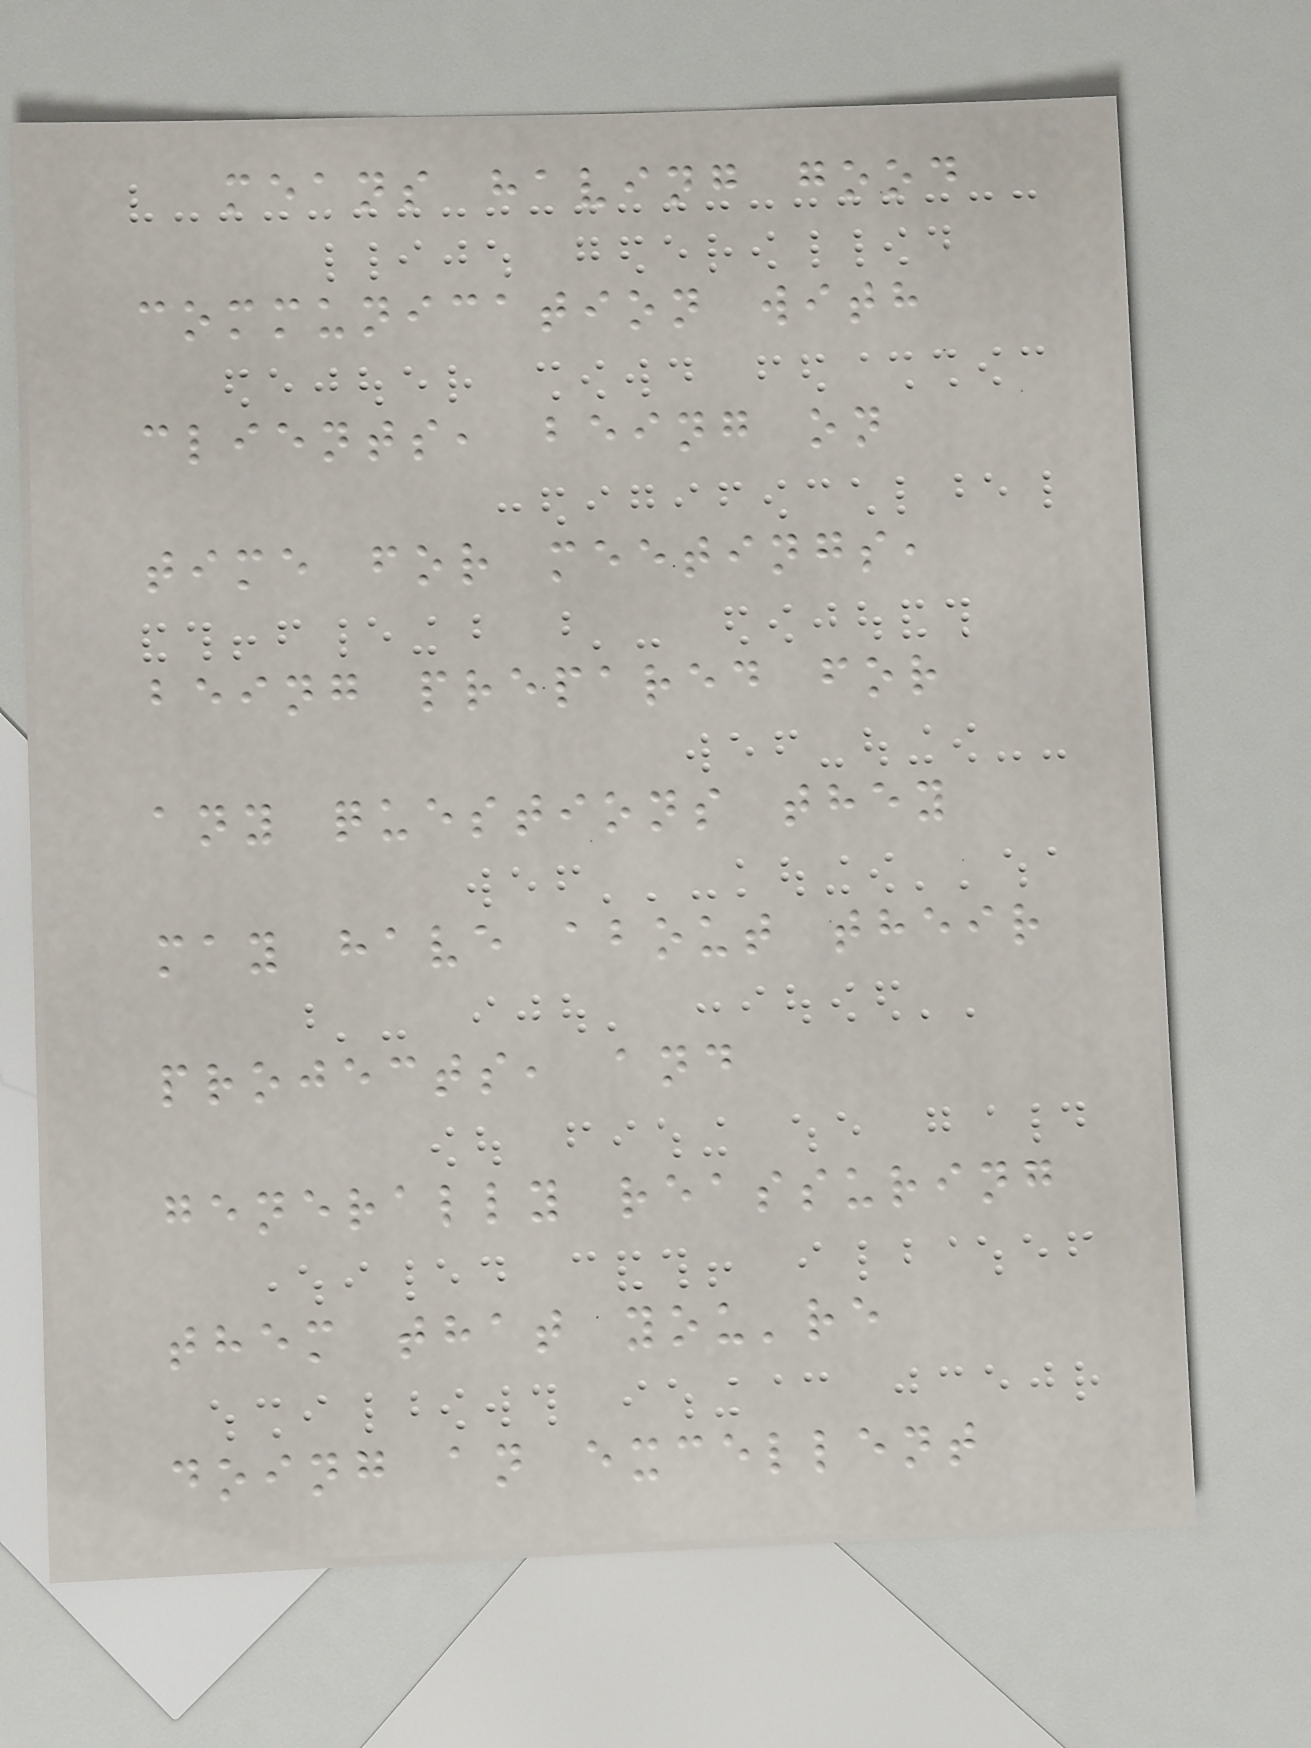means having good
communication with
clients, being on
time for meetings,
being prepared for
any questions they
may have about their
projects, and
generally reassuring
them that you're
doing an excellent
